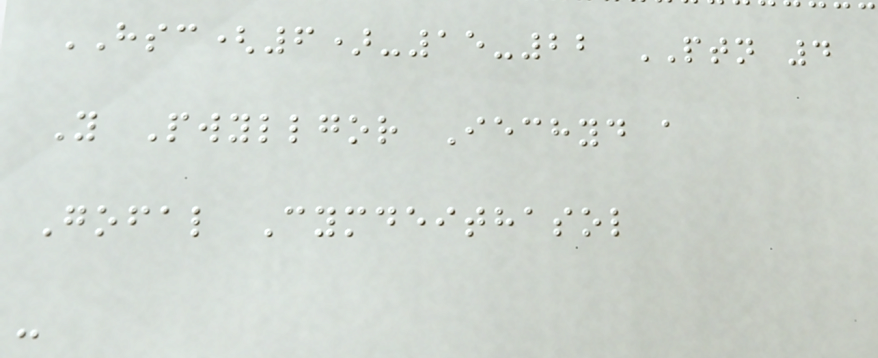HSC(6)-15-22 PTN 4
Y Pwyllgor Iechyd a
Gofal Cymdeithasol
-
